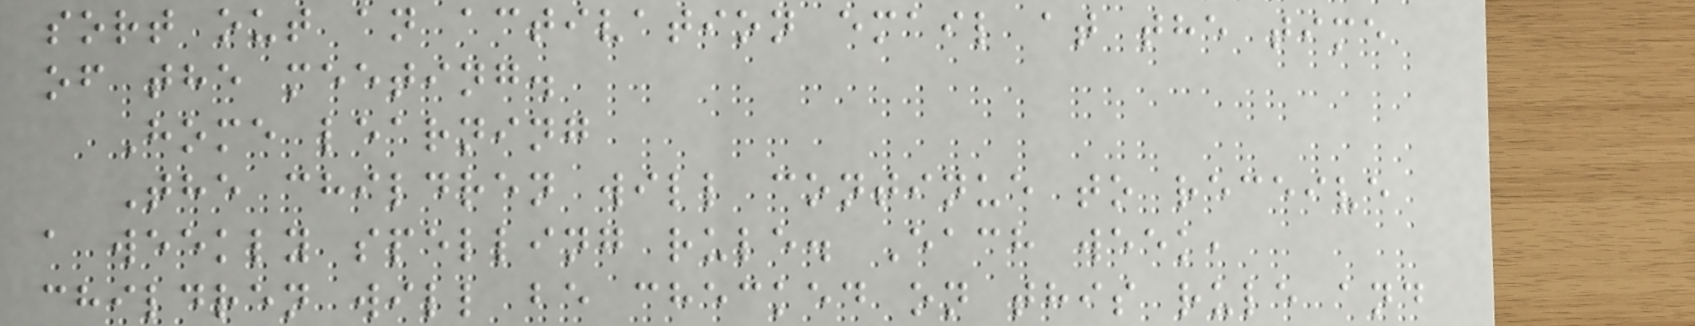sort out an activation email at the time
of the meeting.
Home learning
The children will continue to receive
a weekly spelling rule. Each week,
children will be checked on this rule and
